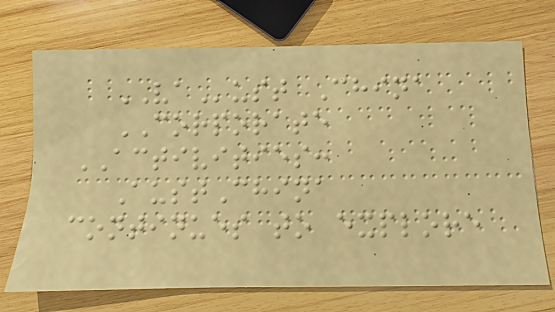VAust China
CORPORATE
ACTIVITIES:
AustChina
continues to explore
